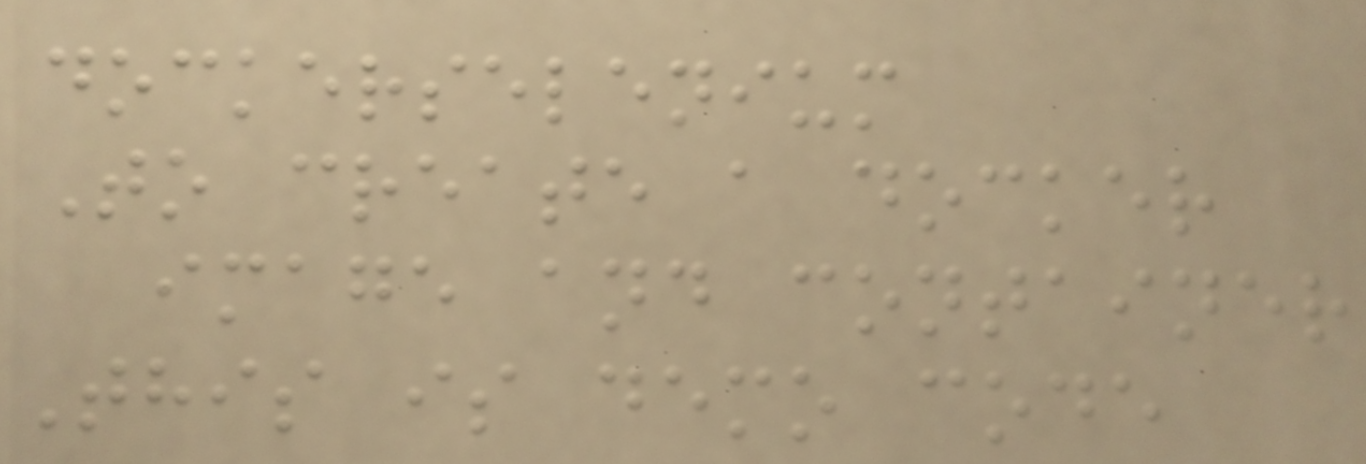dockerselenium
To create a docker
image and container
This is demo code
